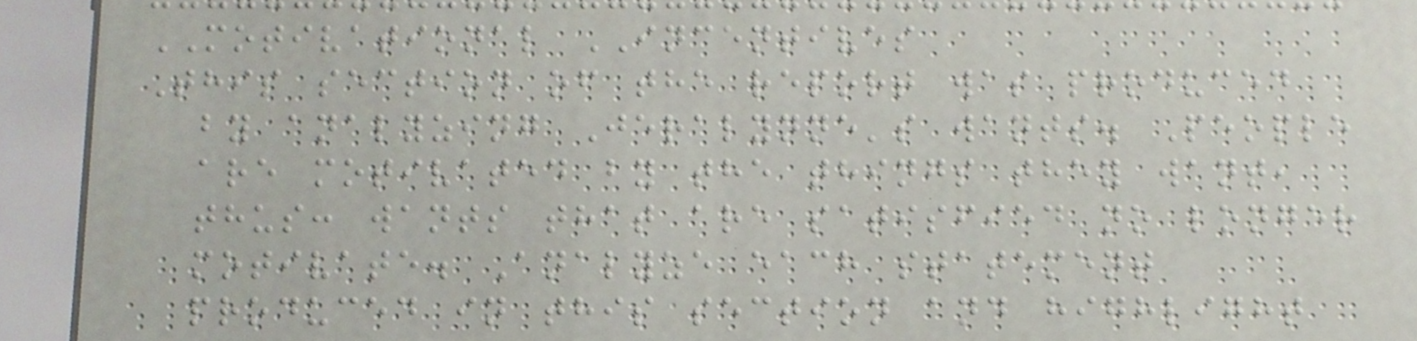MOTIVATIONAL INCENTIVES
This section of the report was produced
by analyzing Jeralynne's wants. People
are motivated by the things they want,
thus: wants that are satisfied no longer
motivate. Analyze each statement
produced in this section and highlight
